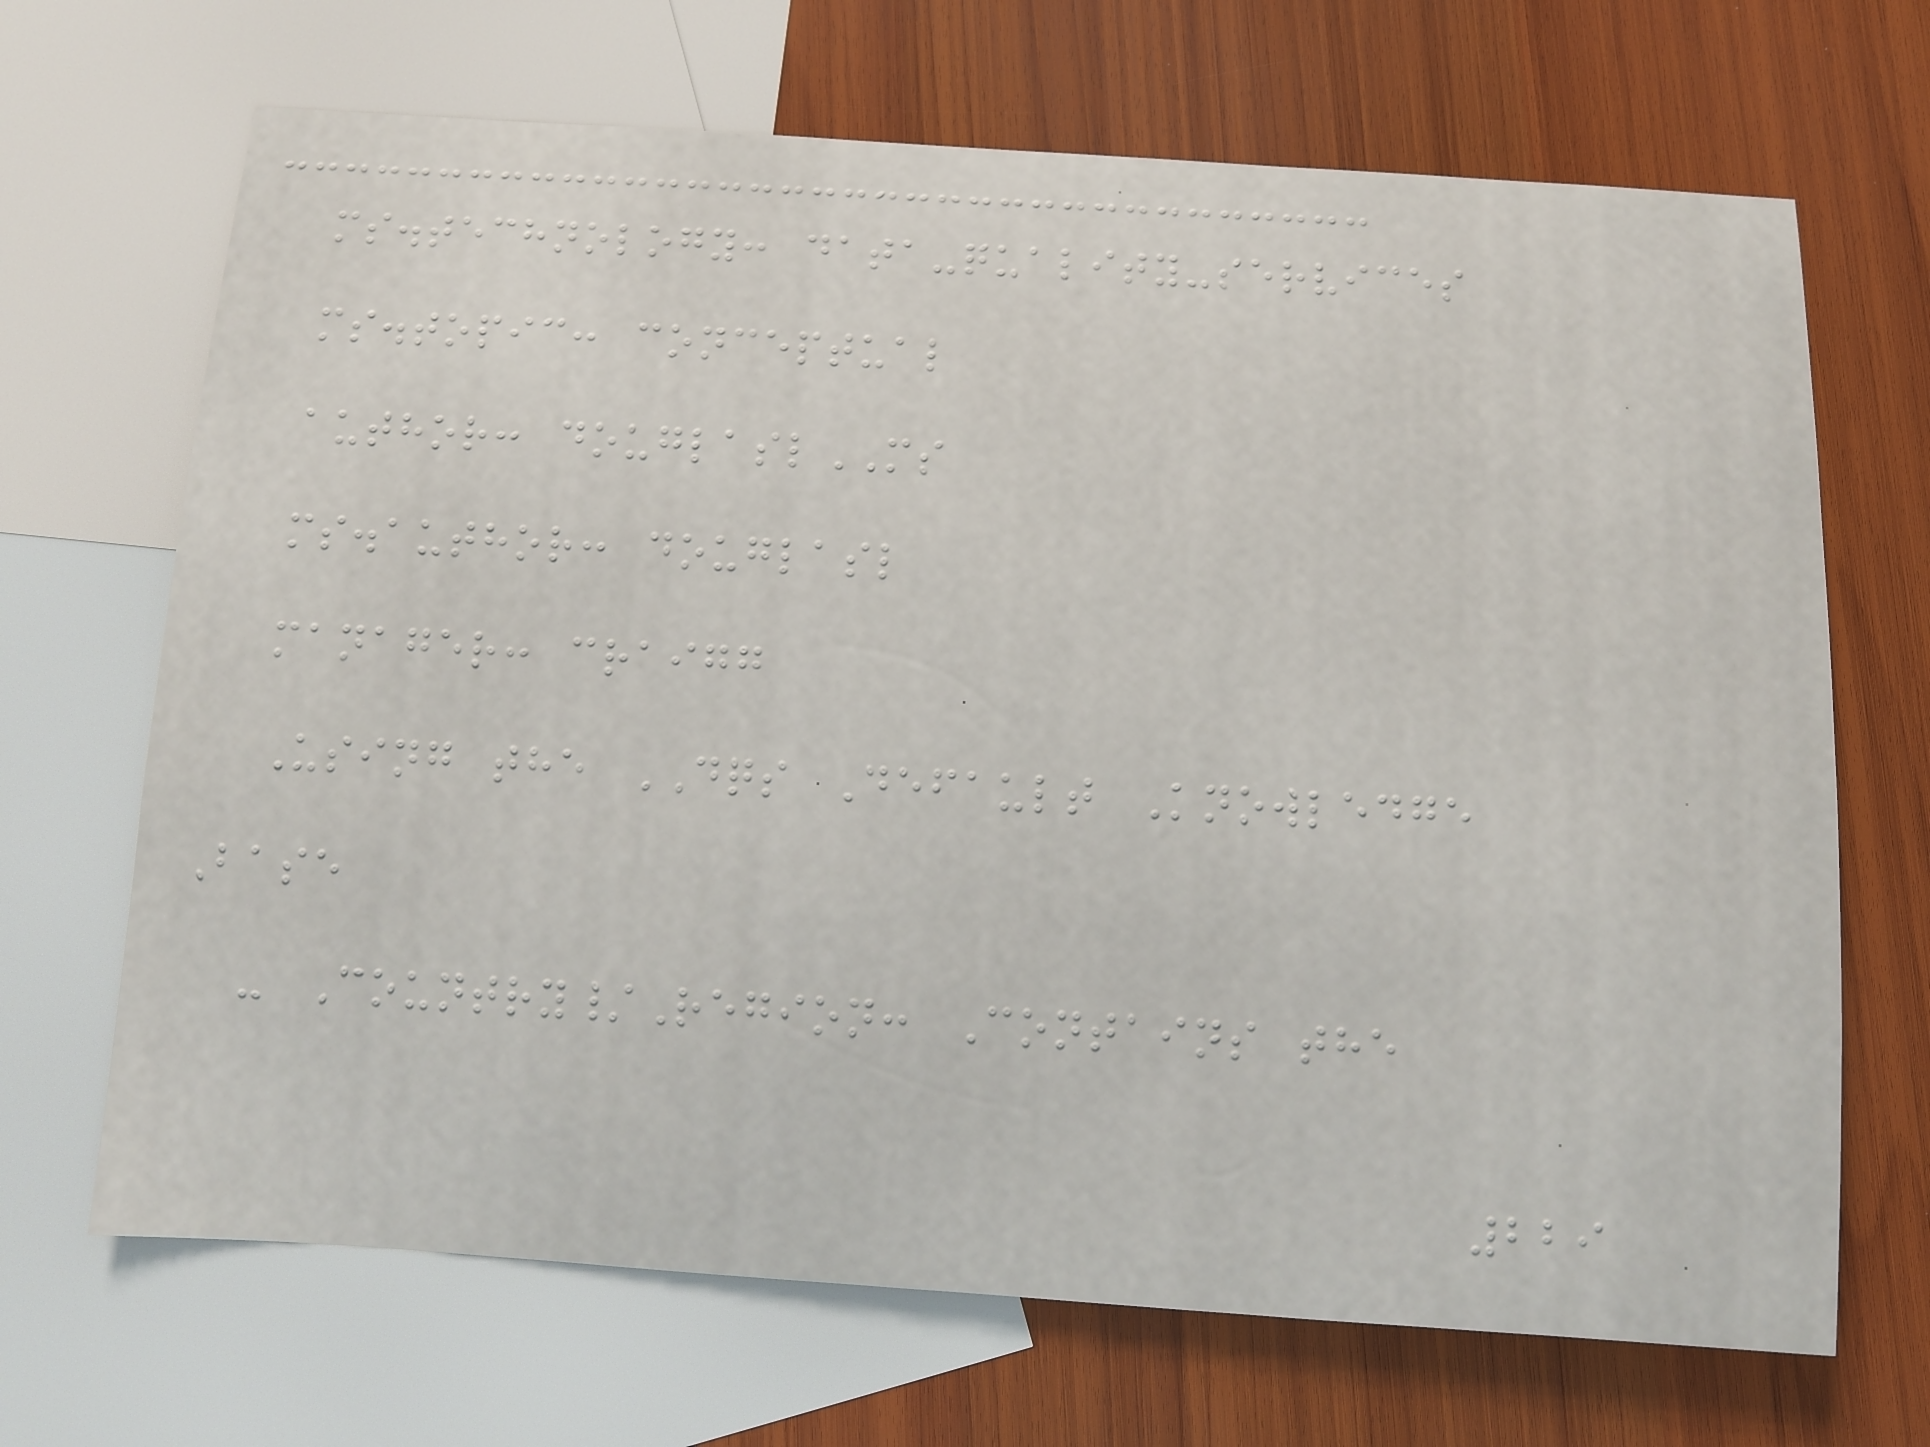ms.technology: data-quality-services
ms.topic: conceptual
author: douglaslMS
ms.author: douglasl
manager: craigg
Using the DQS Default Knowledge
Base
- Country/Region: Contains the
229
